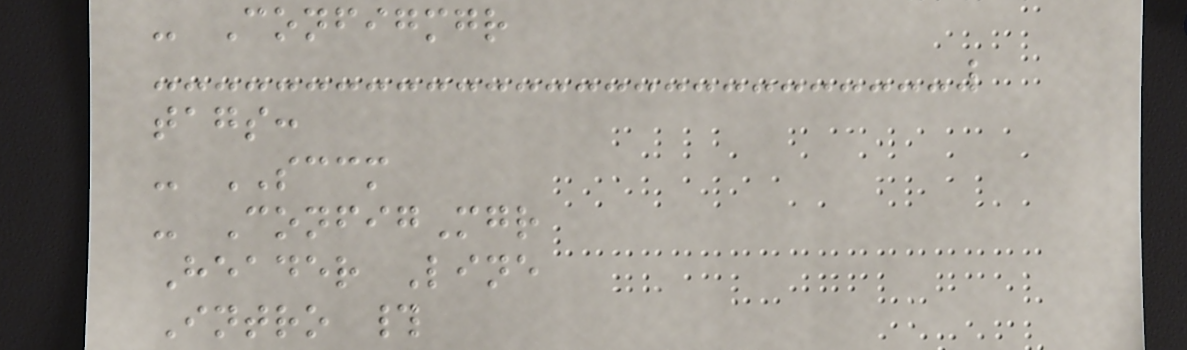- Configmgr
tags:
- SCCM
- ConfigMgr
Header Line
Intro #
